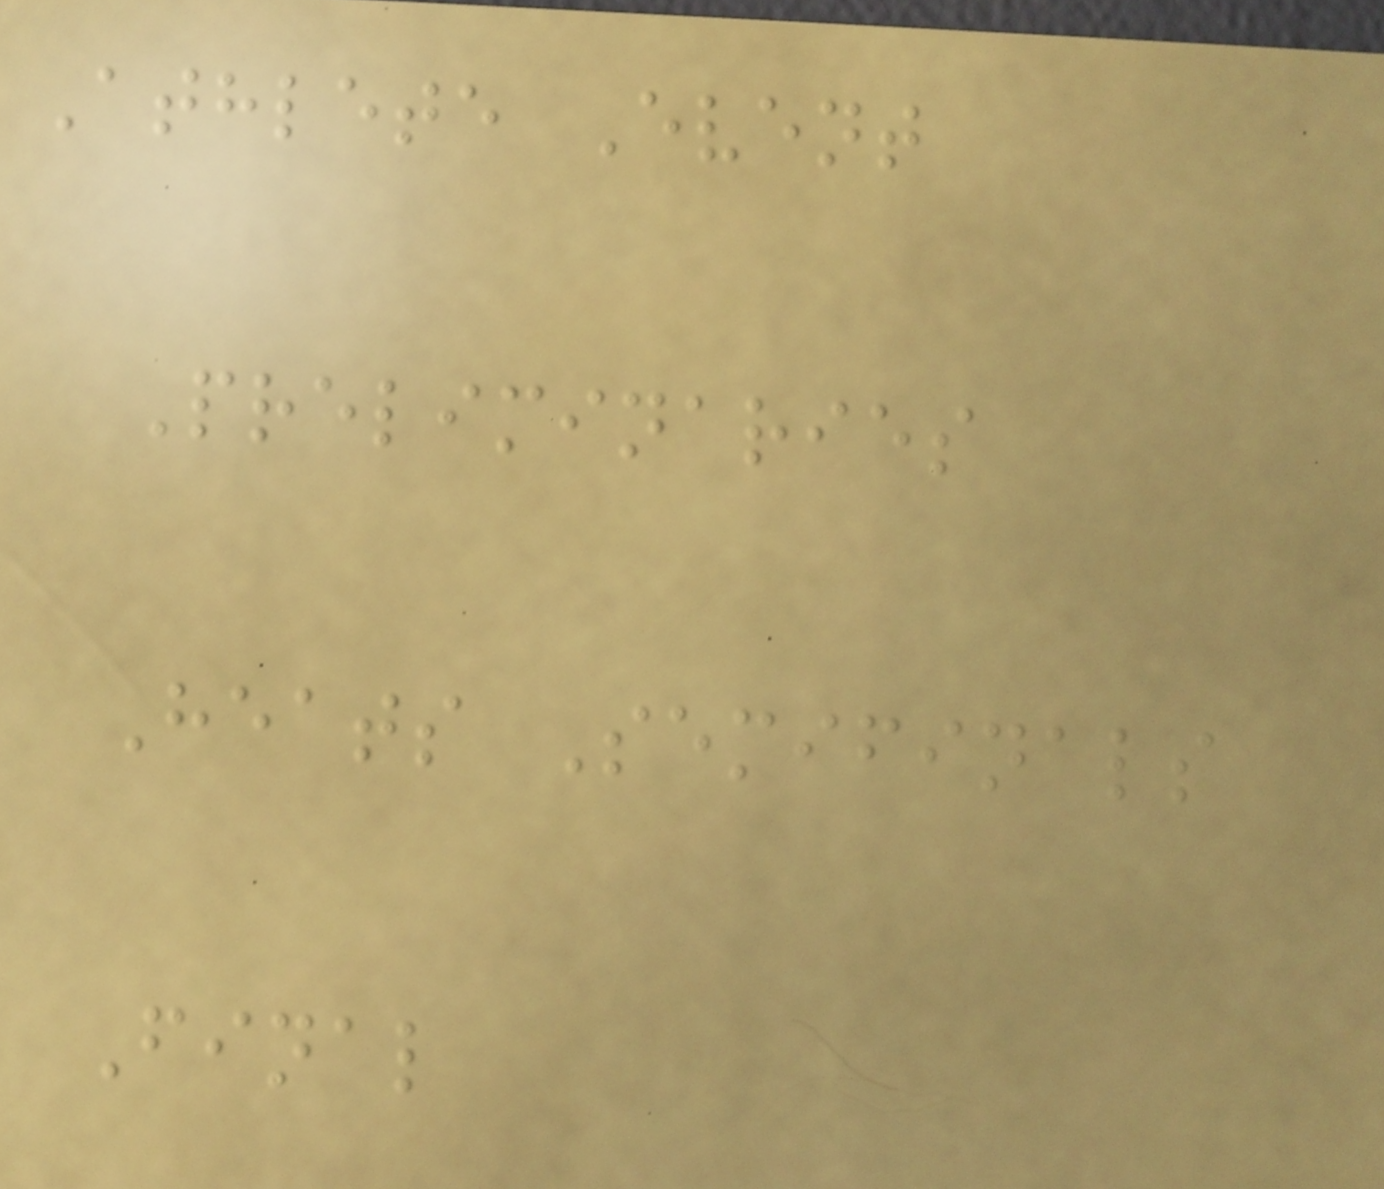Athlete Event
Preliminaries
Heats Semifinals
Final
